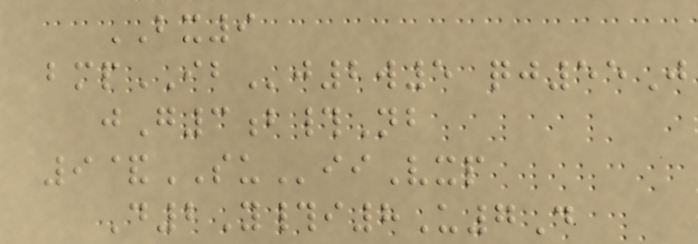BX9
bmpIBj2w5 qj55J
jG3b#Nb
9&SUiiVxp
D2Y#i8U7D
